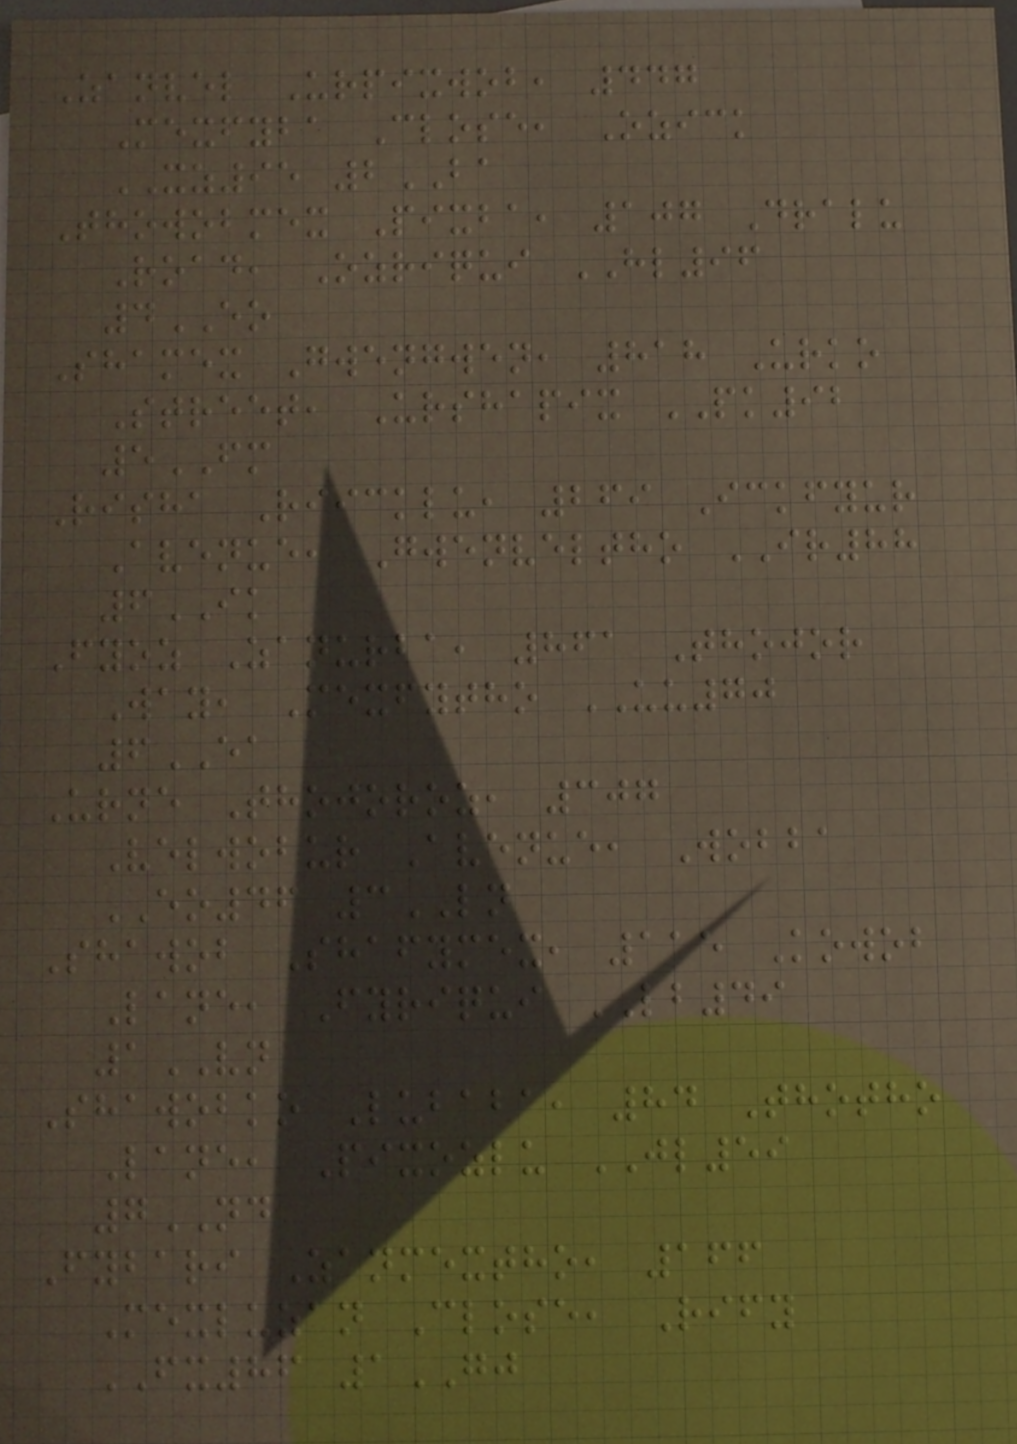Zanvel Urpixwob, 447
Mexfyba Close, Ozick
XZ95 2BA
Thowobmex Pixba, 107 Dralu
Road, Ozriqui HL96
4EO
Shamex Gwengwen, 818 Urko
Street, Urshapix PK92
5FM
Risha Riicklu, 269 Ickfyur
Avenue, Gwenveltho IR88
6IK
Fyoz Zanurba, 861 Thojor
Way, Mexfytho UU70
6EA
Urne Thojoroz, 307
Velwobur Avenue, Wobba
EO46 3LN
Shawob Shafymex, 115 Kowob
Lane, Fyriqui LB49
1VN
Shawobko Lubaba, 84 Thotho
Lane, Pixozlu JL59
7ND
Fybari Zanmextho, 166
Mexluzan Close, Rify
FX86 1GJ
